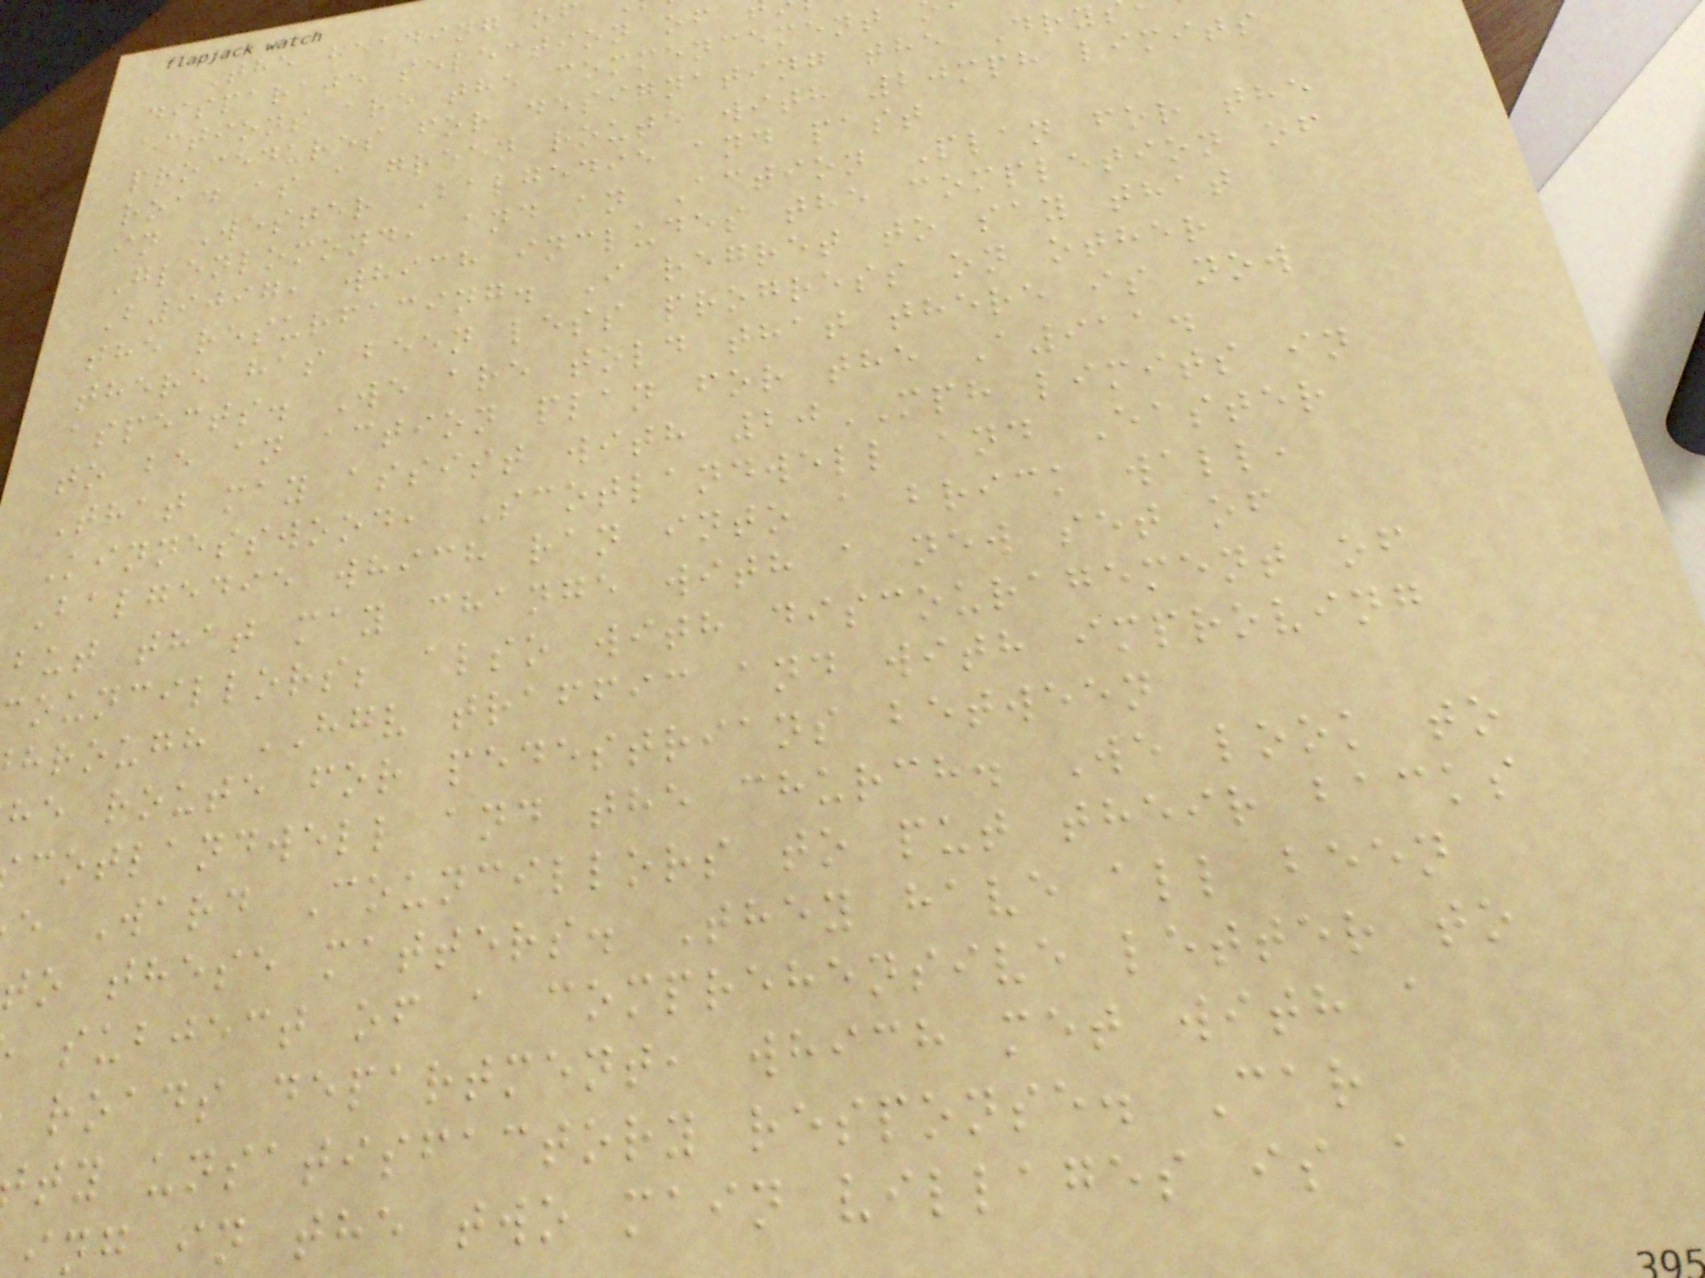The heading of
disparate selection of
actions are the commencement
procedures for designating the Dry
road as a green route with 20mph limits
in Wester Balgedie and past
Glenlomond, and an Action Plan for the
B9097, which includes the completion of
the resurfacing. I regret to say that
there has been less progress on other
aspects. We are told that there is now
to be an action plan for the A911.
That may assist with 20MPH limits in
Kinnesswood, Scotlandwell and Easter
Balgedie which ran into a brick wall,
but that may change with a new set of
ouncillors; also with discouragement of
hrough HGV traffic and with improving
he route for pedestrians between
cotlandwell and the church. We look to
e Ward Councillors to put their backs
to these matters. They have all been
subject of a comprehensive letter to
roads department, which met with a
ty unsatisfactory response. Car
ng in the two main villages is a
